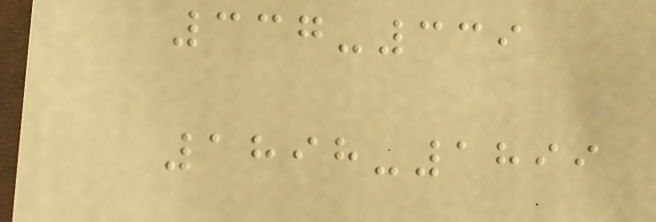337-339
1898-1899
